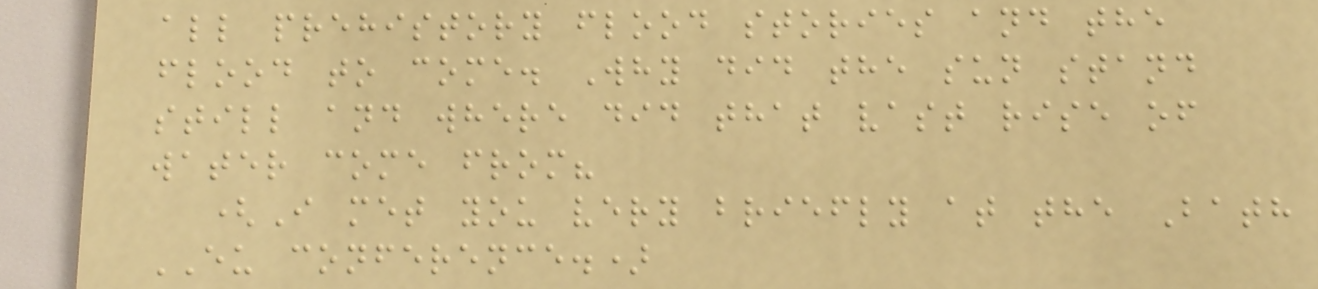all prehistory flood stories and the
flood to come. Why did the sun stand
still and where did that vast rise of
water come from?
(I met you very briefly at the Bath
EU conference.)
